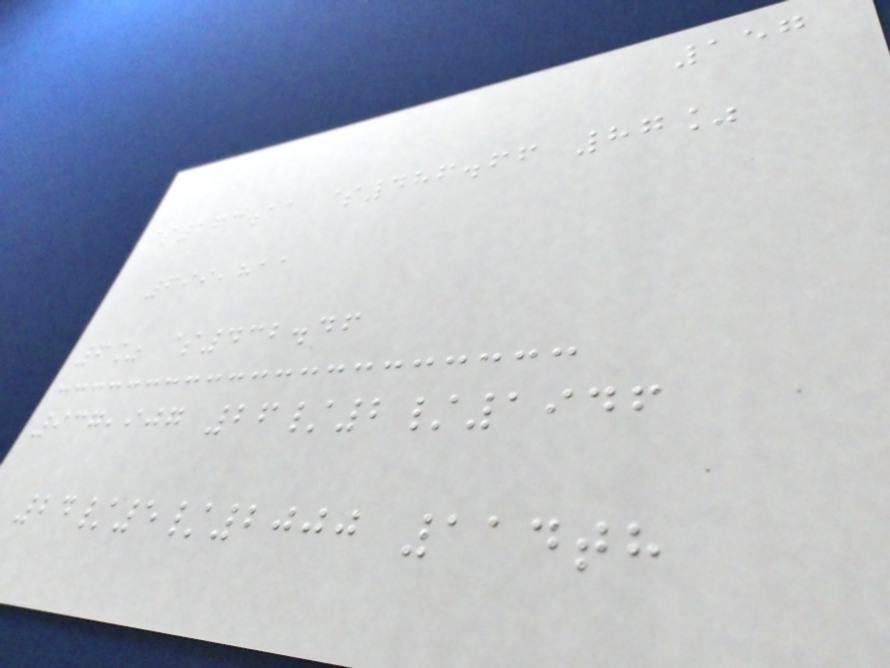157
$163.11 $486.66 87%
699,811
6% $432.46
937,907 26/2/1946
24/5/2000 114th
